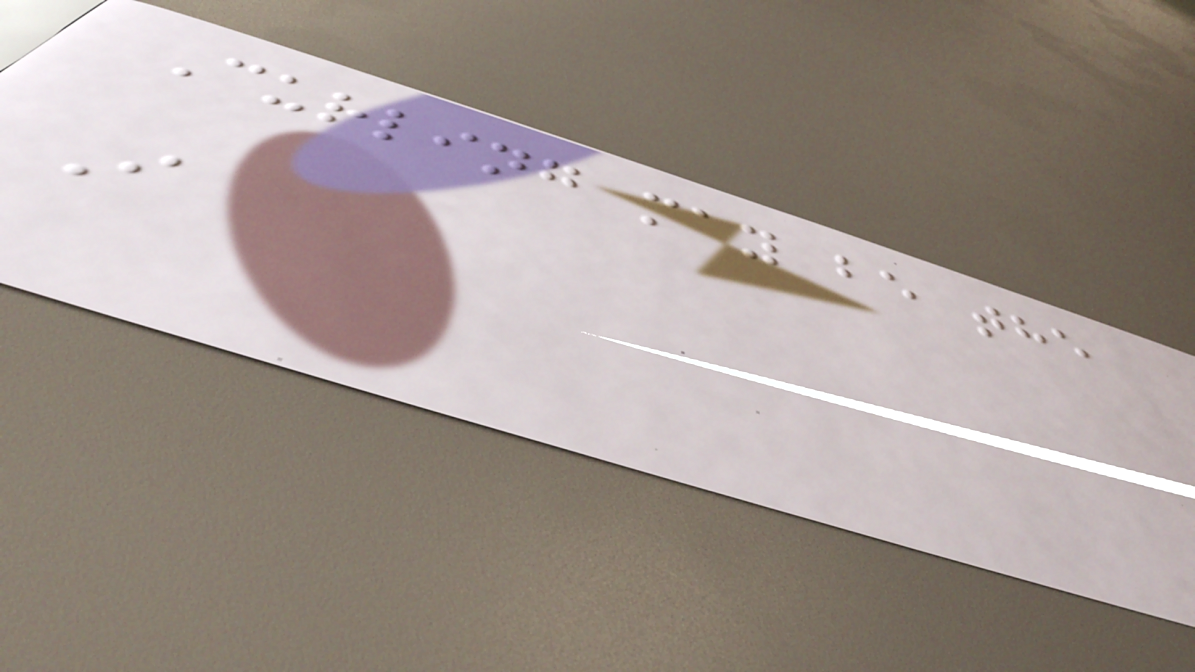Curling may be the
I
